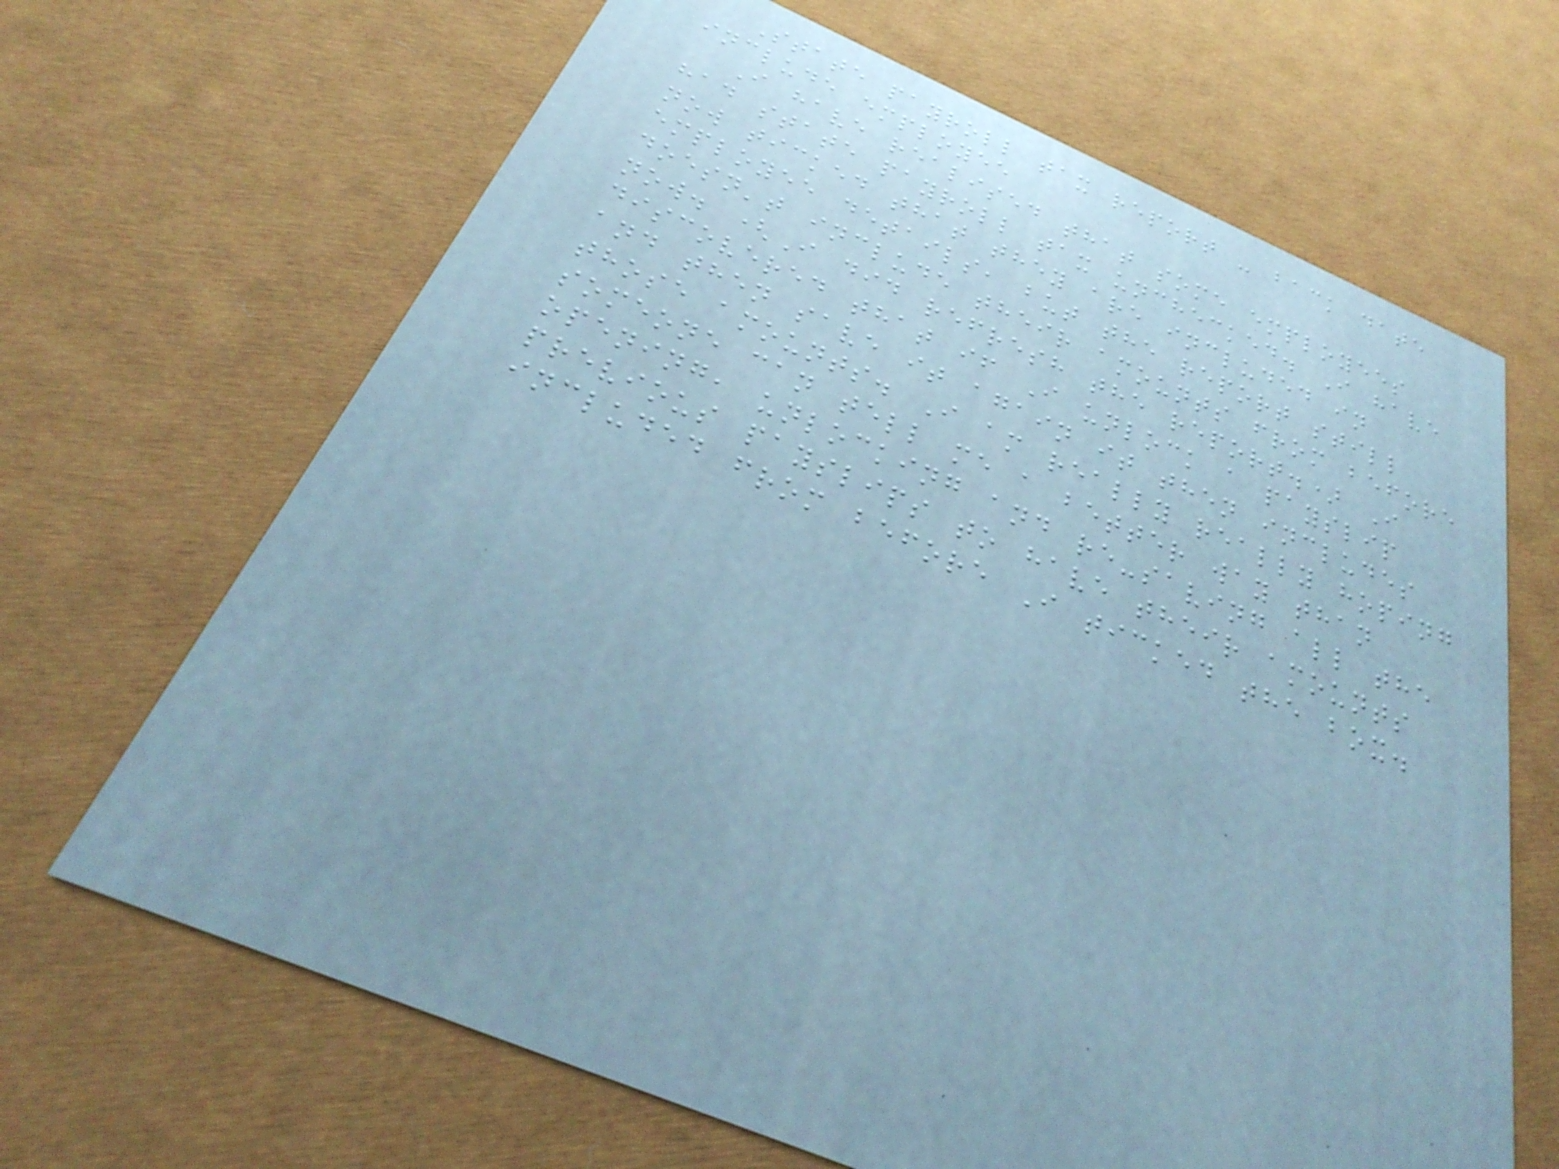State payroll tax report - back date
include employee
I have realised that some employees
had state payroll tax unchecked. I have
now ticked that they are included in
employee details, but the report still
doesn't include their amounts from before
now. (I did refresh the report.) I
discovered that if I unlock a payslip
and then save it again it then includes
those amounts. I am really really hoping
someone can tell me a better way than
opening, unlocking and re-saving all the
previous payslips to have their amounts
included from before I ticked the box.
